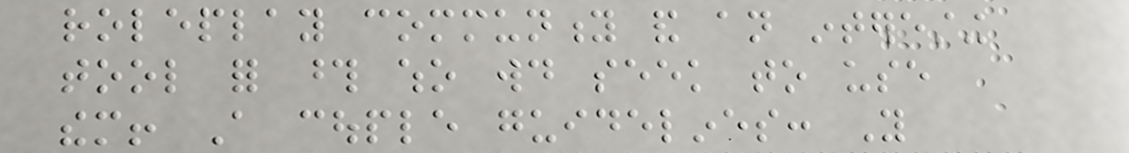roleplay community and an interesting
tool for those who would seek to use
them! A couple guidelines: You
